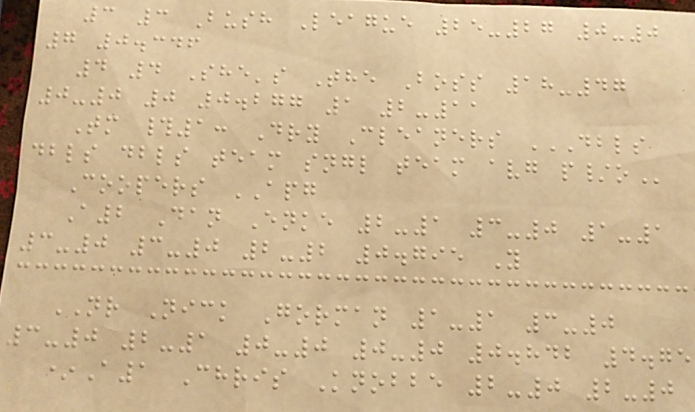3 3 Bush League 25-27 0-0
7 0.346
4 4 She's The Boss 18-47
0-0 0 0.277 1 2-11
Tm #1: Dry Cleaners DBLS
DBLS DBLS TEAM SNGL TEAM AVG P/O
Coopers APG
A2 Dan Enke 2-1 3-0 1-1
3-0 3-0 2-2 0.795 Y
NR Nick Gorman 1-1 3-0
3-0 2-1 0-0 0-0 0.842 4.75
*A1 Chris Knobbe 2-0 2-0
